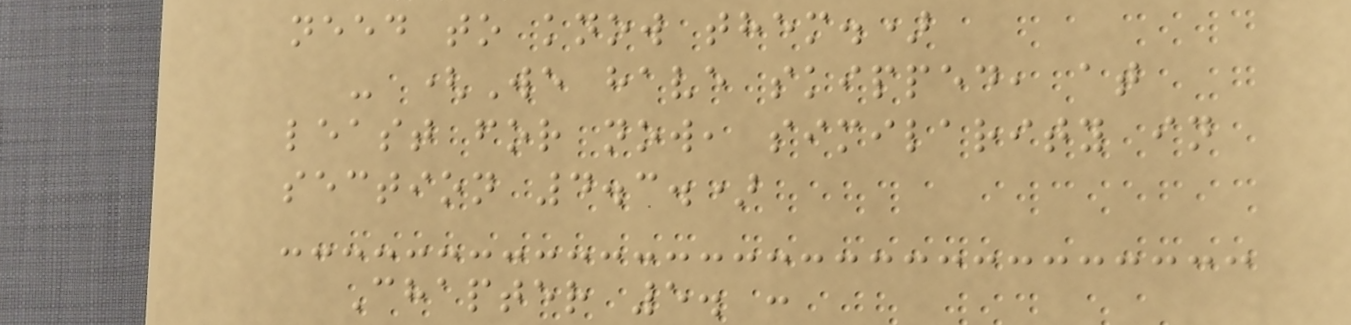need to know them.)
- (We have skipped, at
least for now, similarity in
section 4.3.)
Chapter 5. :
